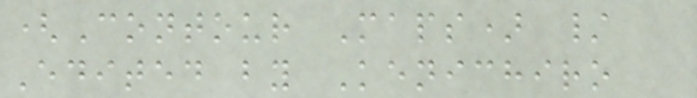(Contour Maps) /
Edited by Kenichiro
